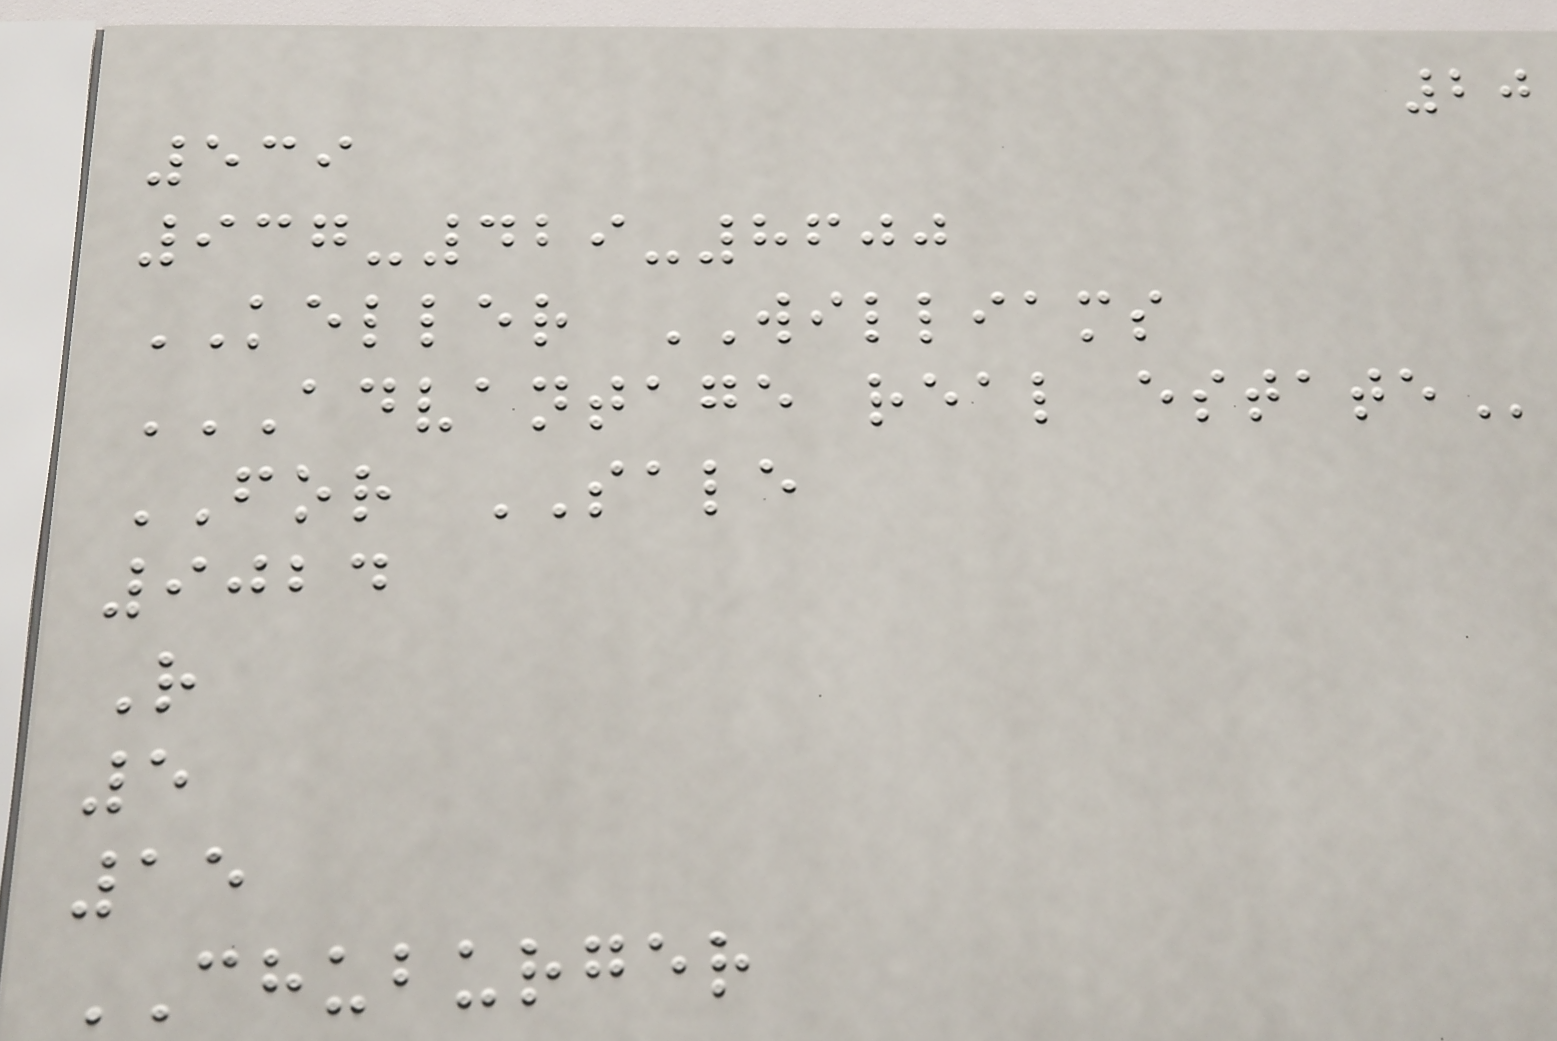20
539
937-429-8600
KELLER WILLIAMS
ADVANTAGE REAL ESTATE
FOR SALE
9024
R
5
15
CHUBURGER
